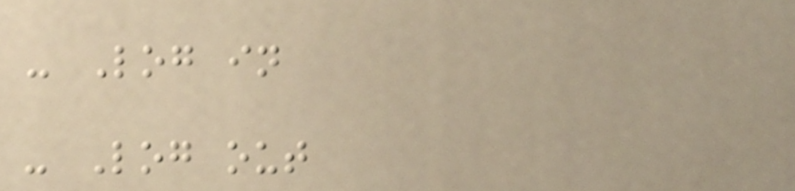- Log in
- Log out
